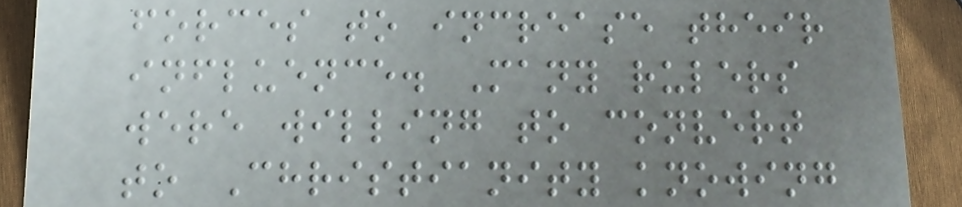forces to increase their
influence. Many rulers
were willing to convert
to Christianity knowing
